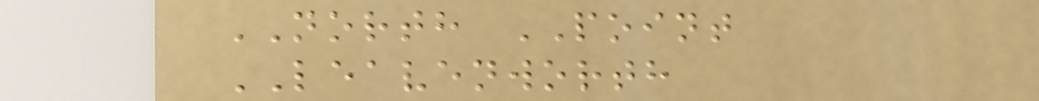NORTH POINT
LEAVENWORTH
